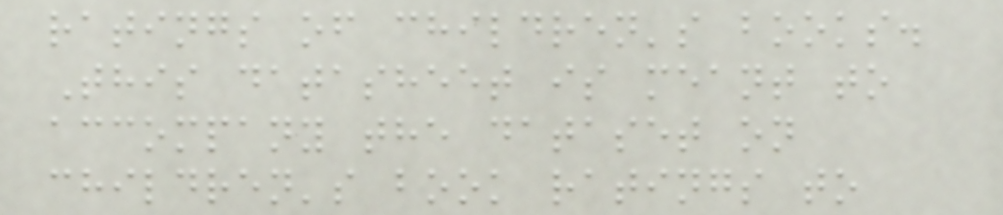ratings of children's books.
This datasheet is meant to
accompany the dataset on
children's book ratings to
